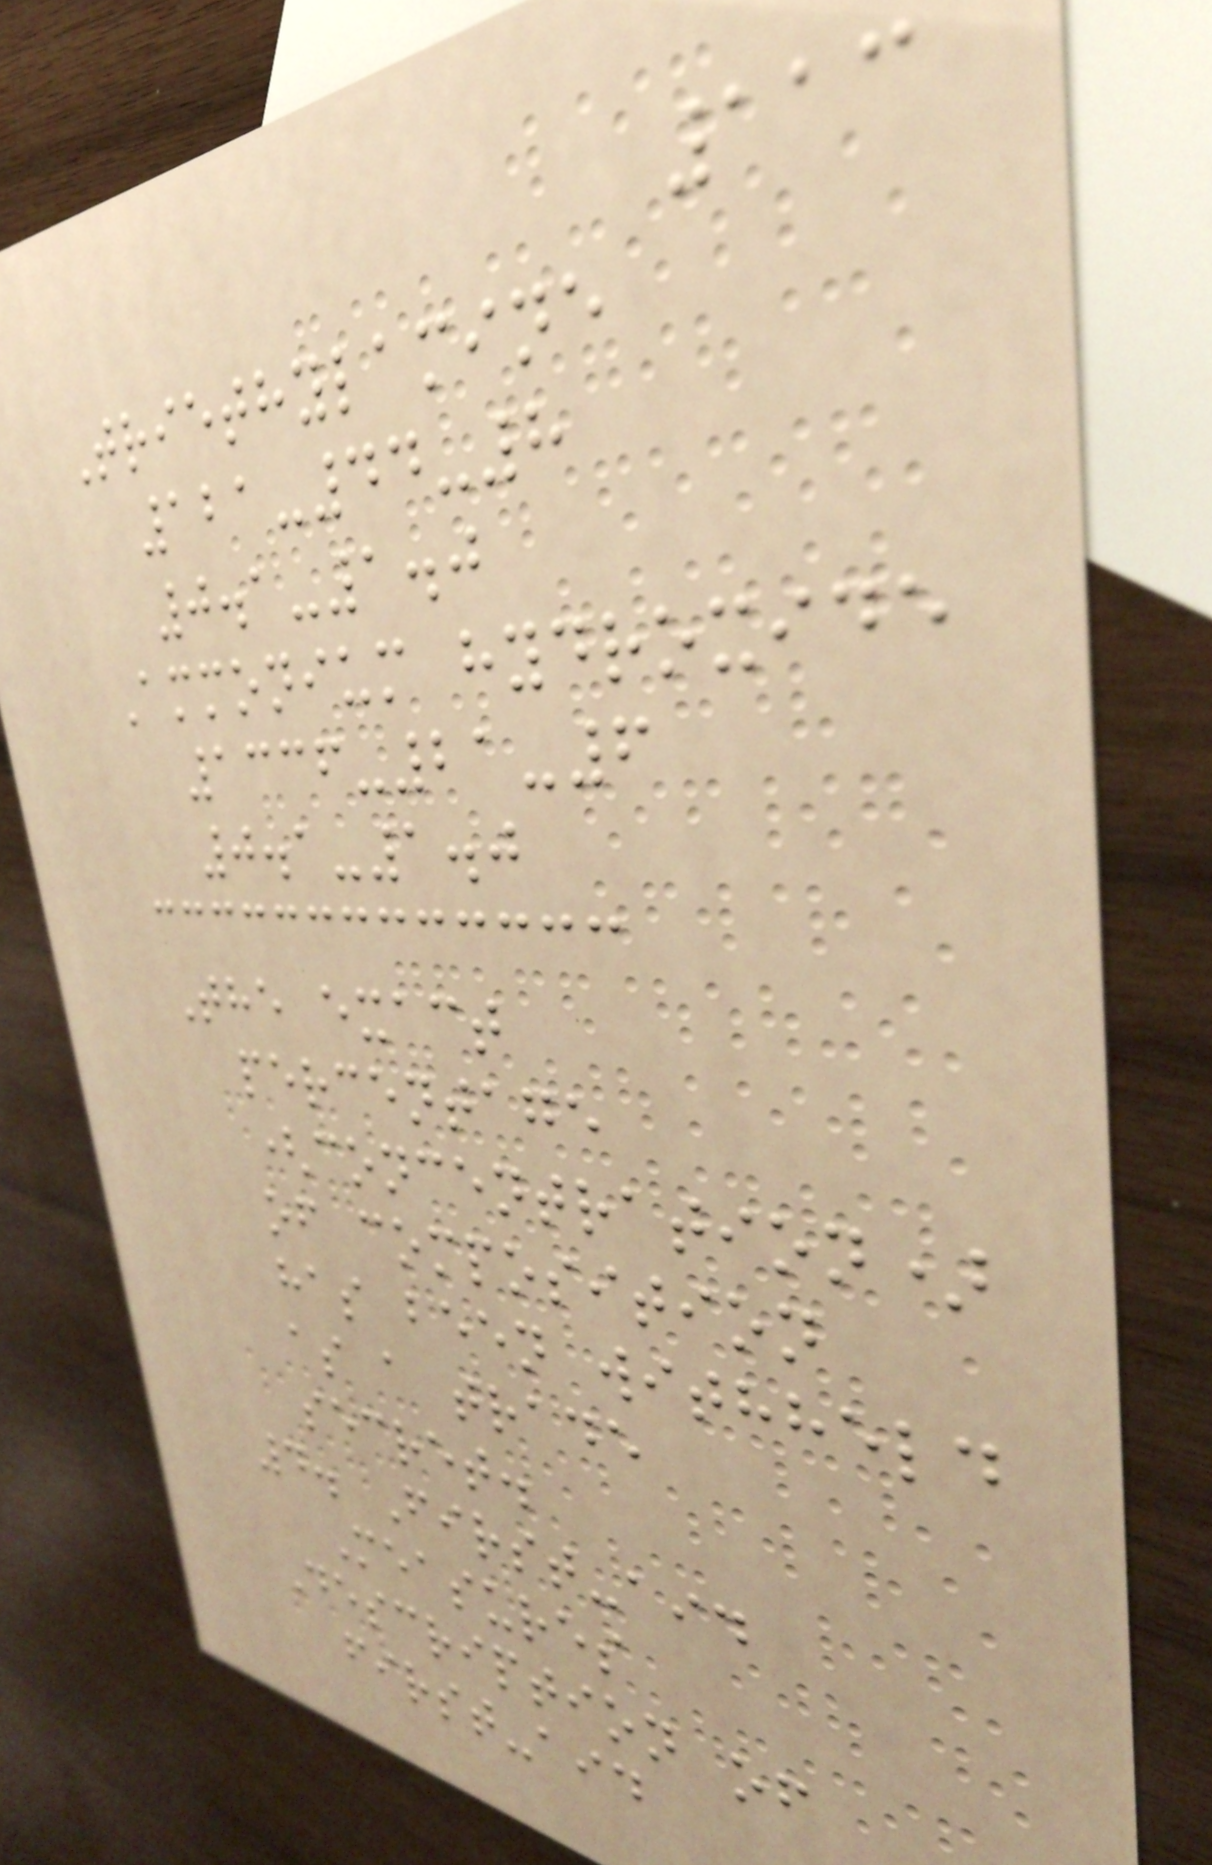113
Triethylamine
121-44-8
0.1-1.0
Ammonium hydroxide
1336-21-6
0.1-1.0
The exact
percentage
(concentration)
of composition
has been withheld
as a trade
secret.
4. First-aid
Measures
Description of
first-aid
